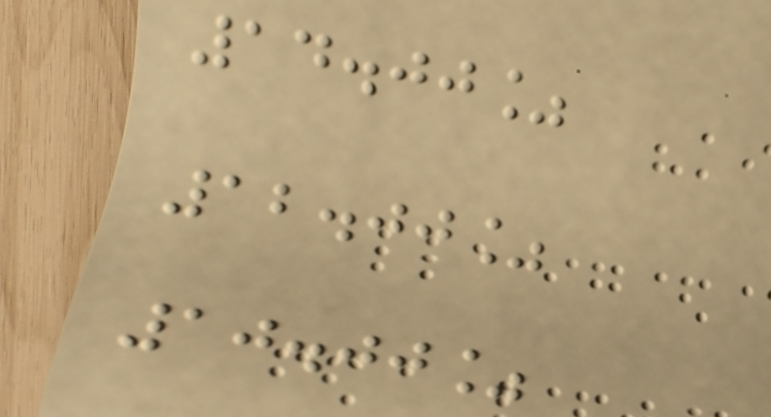14.00%
12.00%
10.00%
